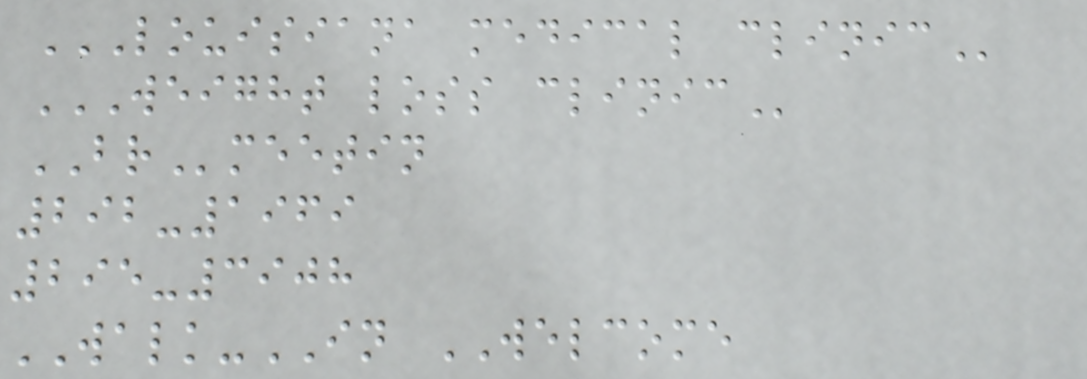LOUISIANA MEDICAL CLINIC
WEIGHT LOSS CLINIC
BRmeetin
292-1969
295-3908
WALK-IN WELCOME
